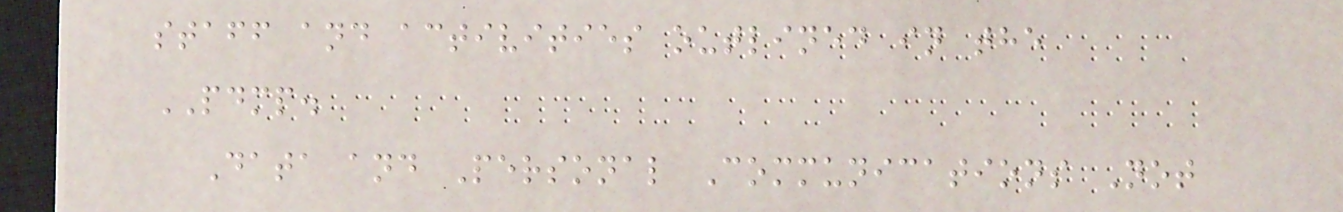staff and activities outlined in the
PDMP.
Data and Personal Communications Not
